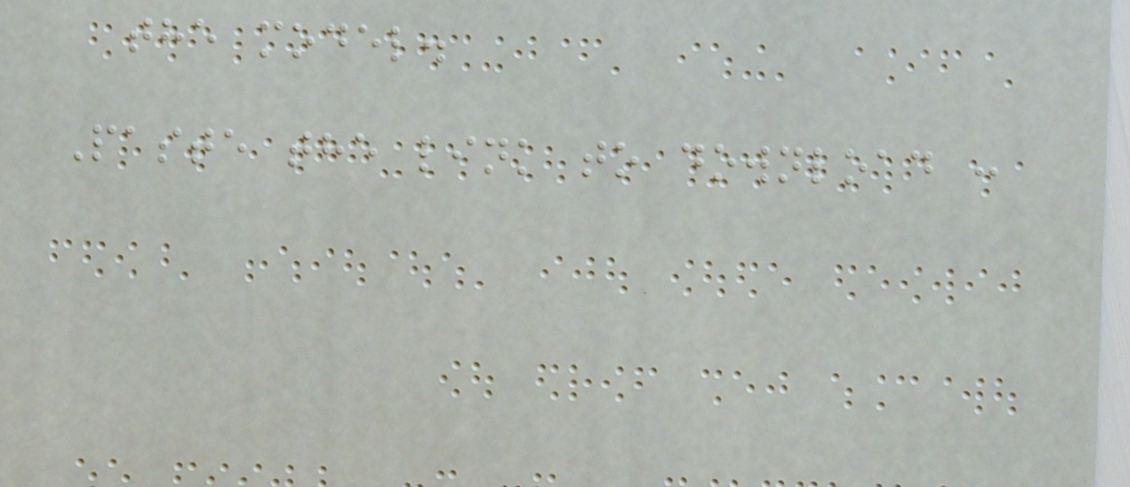the model.
Paste the link to download :
